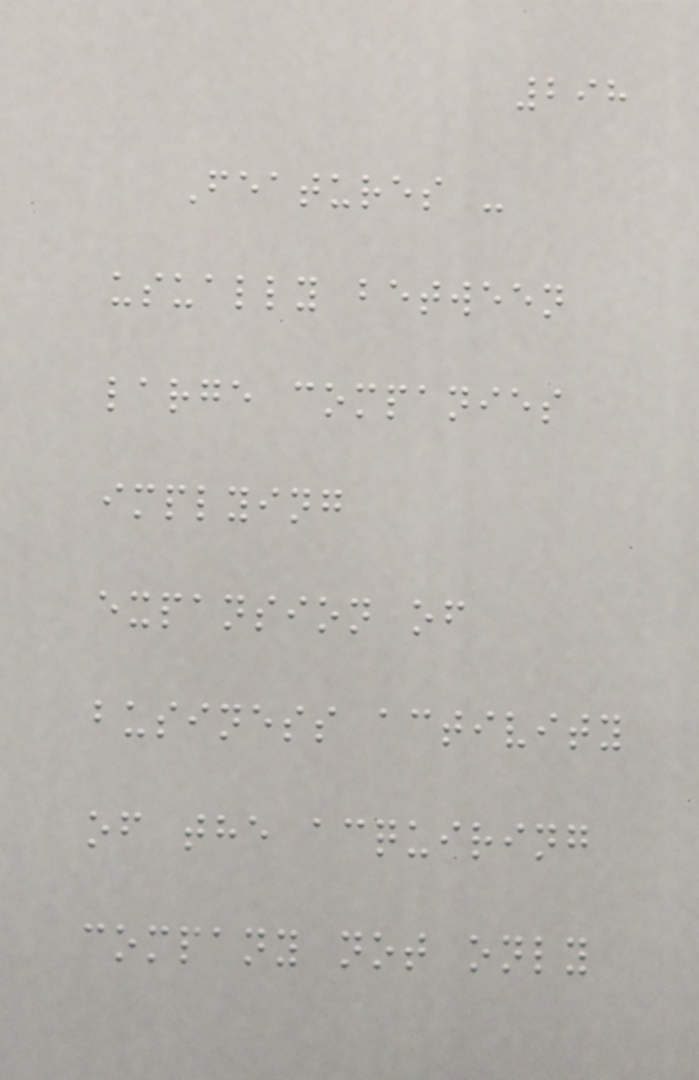298
Features -
usually between
large companies
implying
expansion of
business activity
of the acquiring
company not only
